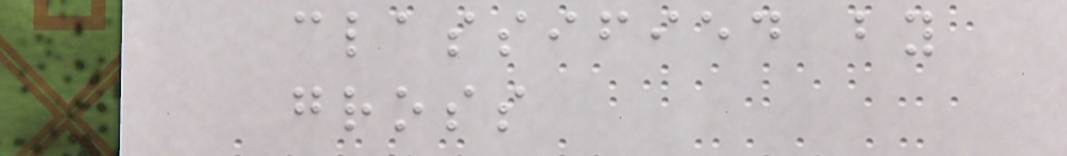classified by
gross
